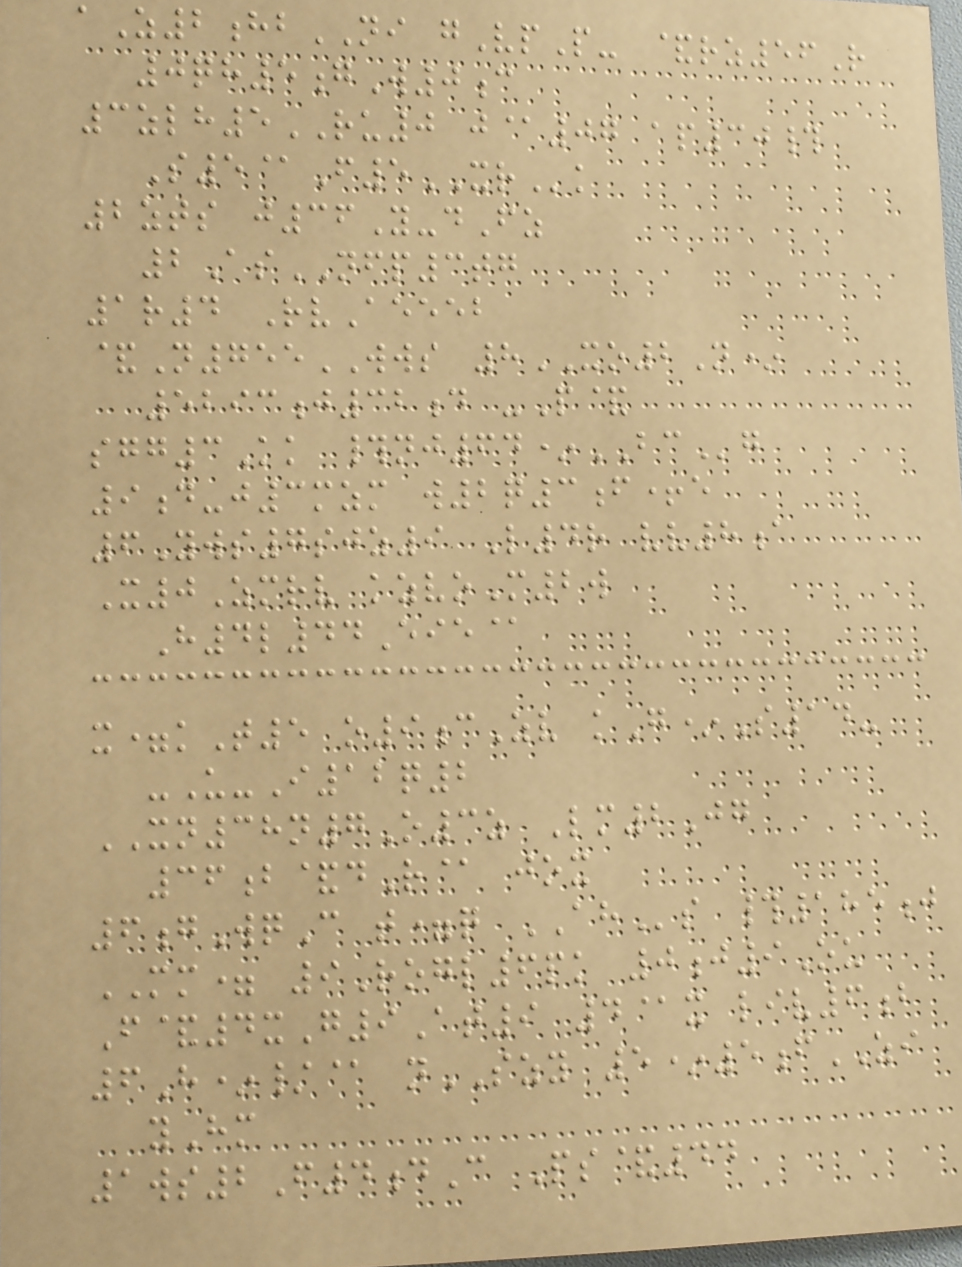aZ2hbNI gVpP- &rz56R
0qh5gW0c
3zlh5RU0 j@07 ap30#
S5@F5XRk
2zts j36Y-dFz
2AsNFP3tg
1r4 RvAeeeb
&N755WWS 8XO2N*
5293j32d -P&
sgg3Kk #nj64*BCg
9d-j3mzm w2q3f+e
6Yws7sjz9 L4r vv8a
X0Zmrv kzvoM2w
H4l44Eie@
x=kT5 o9cZv kG*S14-
-U-I12q2
XN38n7O3z Lm2Jg
36b&dR@ jox
6gWqC t=q AHs #185j
MM= 9Rogl6pk 0j9Ou
F&4xG9At9 4@x liv6b
6H*/@ nSZY 5*5fZI
yHm
1ws2F4dC Ps&44
